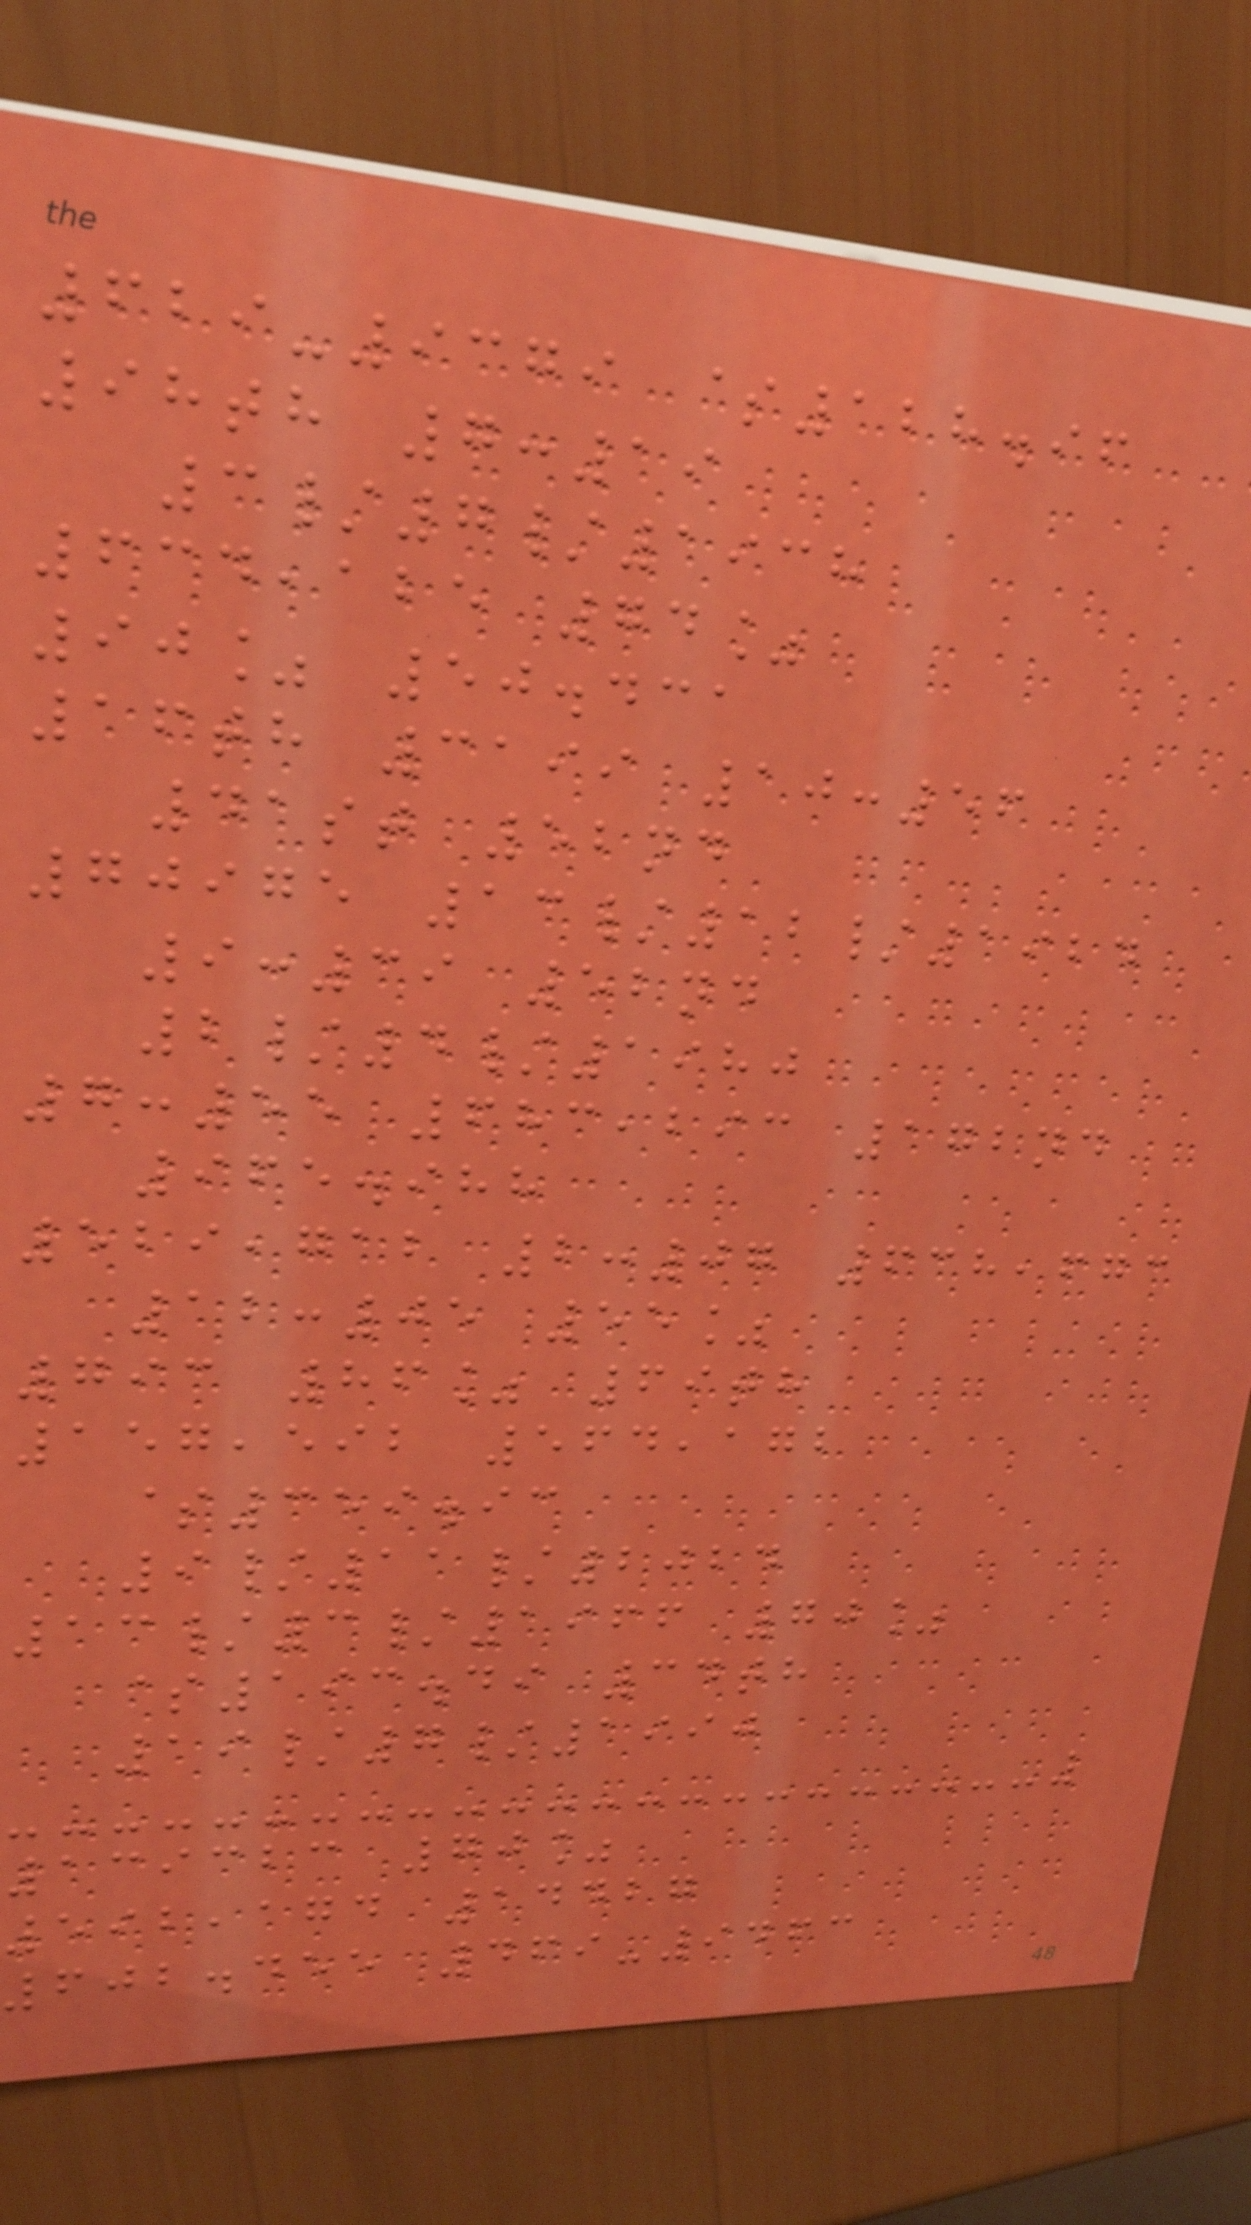629-9379 $128.96
98th 7:19
3/7/1938
634,125 74%
90% 50.431
16th 3199 10:56
41st 52nd
70975 13/12/1924
9:39 52nd
2/4/1980
7:55 683,293 172nd
965.988
529,712 2:07 638,673
12:05 55%
793 86% 69th
157,592 564,172
$359.93
9/11/2024
13/3/1966 70%
$193.49 34th
19/7/1990
139323 70%
592,174 14427
602.455 469-9463
